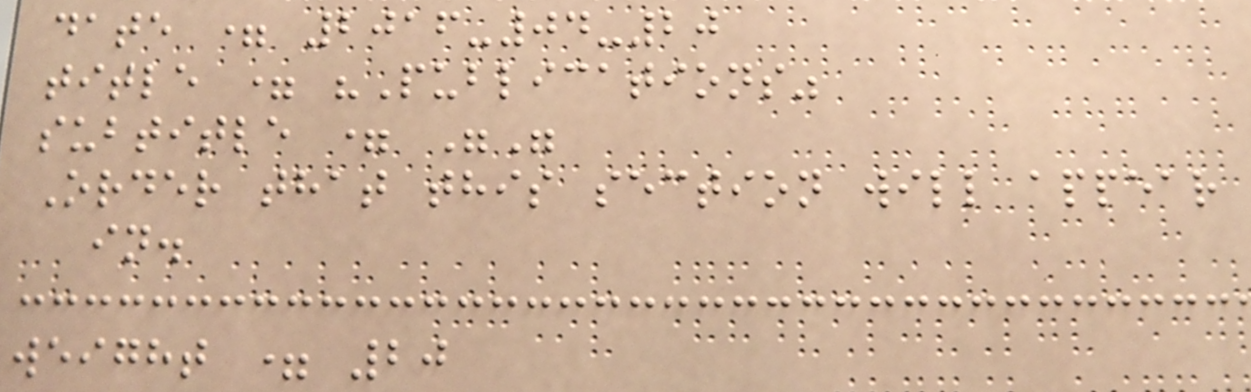date = 2016-04-20
title = "Publications"
subtitle = ""
Order that this section will appear
in.
weight = 20
